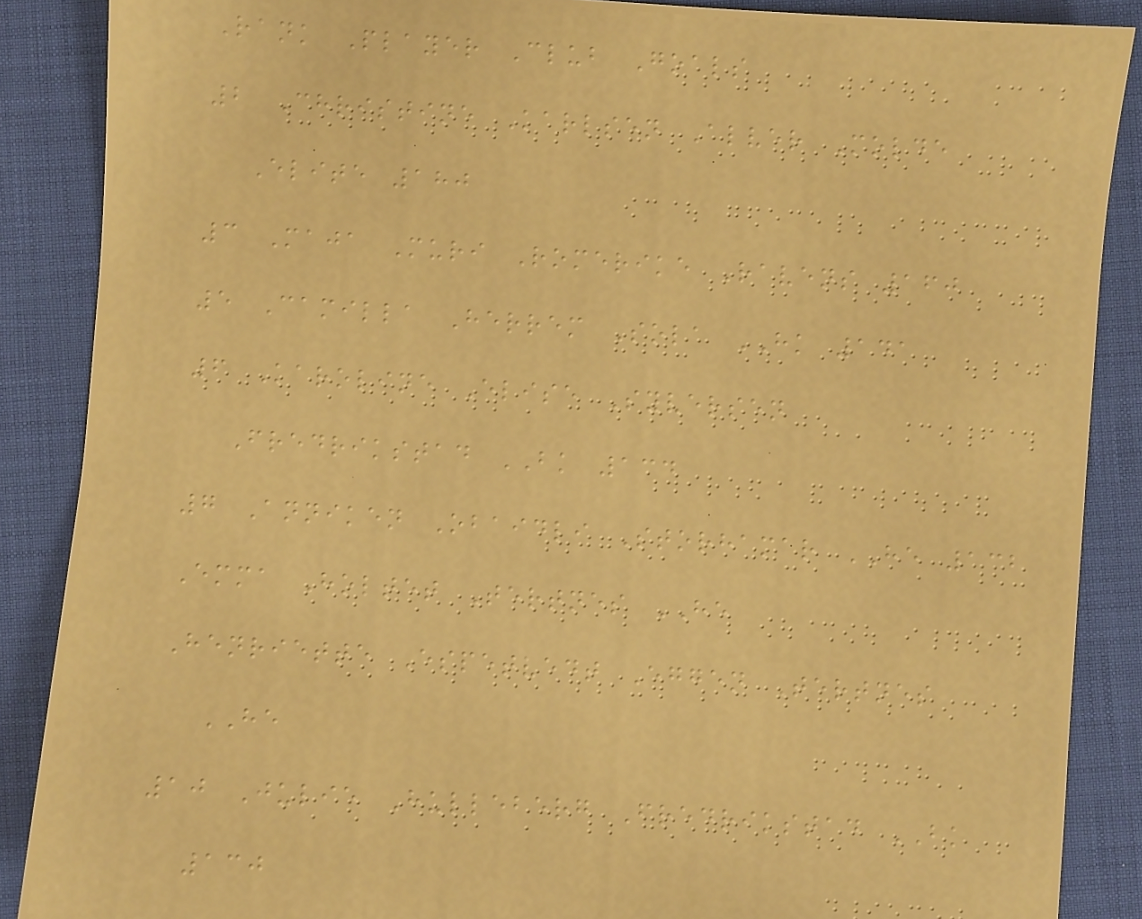Rank Player Club Goals
2 Christine Karlsen Alver Molde
Elite 180
3 Maja Muri Romerike Ravens 160
5 Camilla Herrem Sola HK 141
6 Karoline Elise Syversen
Fredrikstad BK 134
7 Anniken Obaidli Storhamar HE 132
Emma Holtet Tertnes HE
Henriette Espetvedt Eggen Tertnes
HE
10 Julie Hulleberg Fredrikstad BK
130
